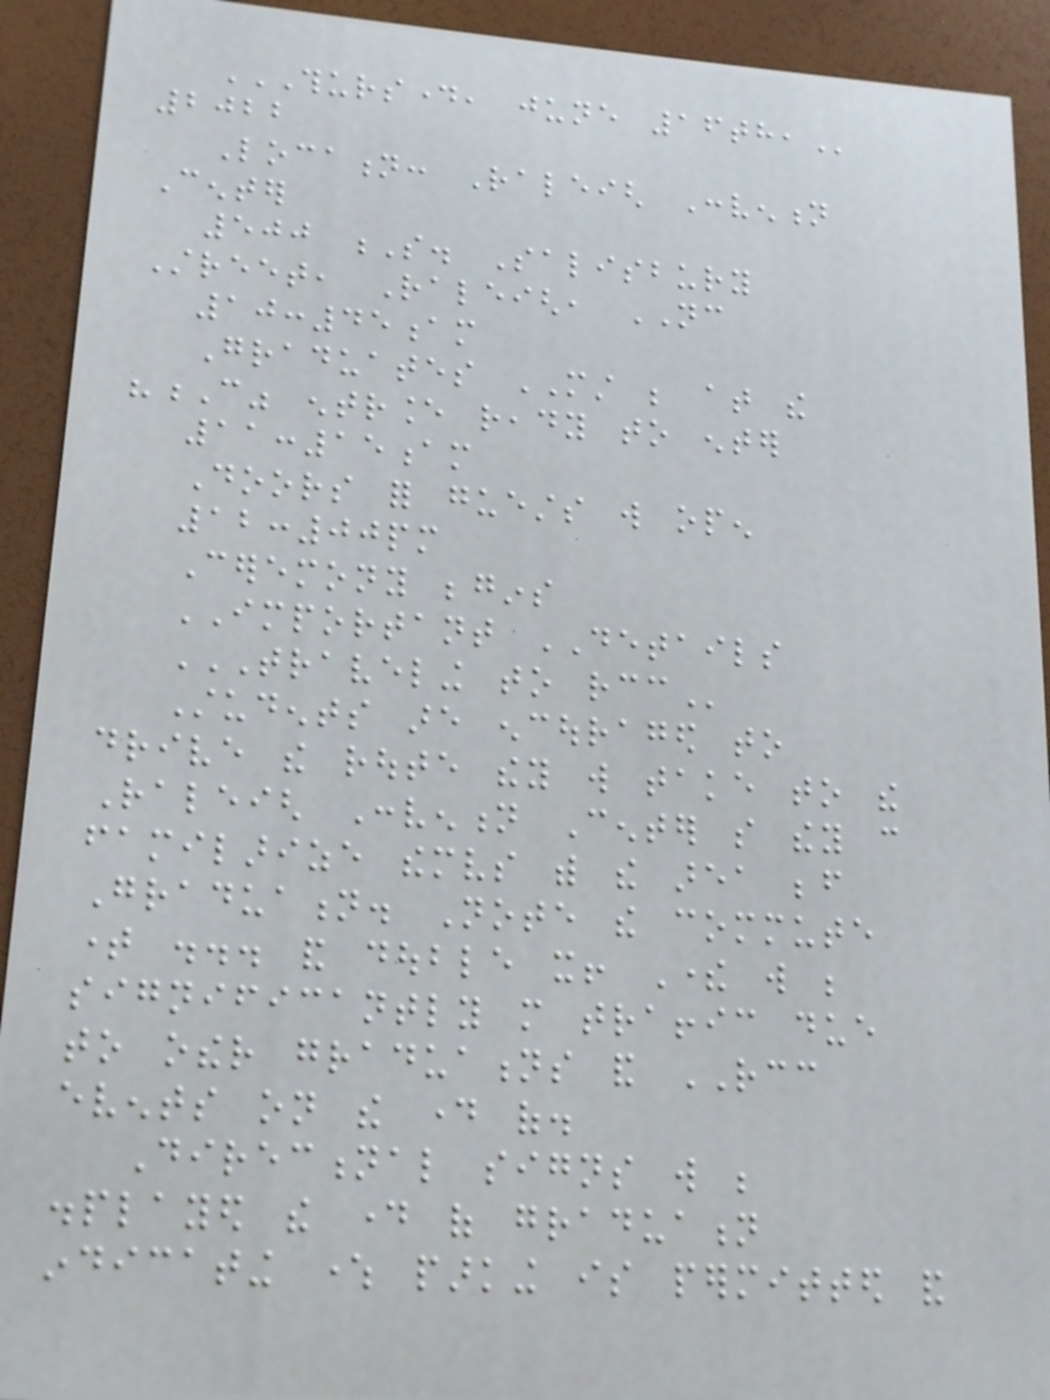THURSDAY, JUNE 16TH,
2022
Location: Raleigh Convention
Center
500 S. Salisbury
Street, Raleigh, NC
10:45am
Graduates MUST be at the
"C" entrance ready to enter
11:15am
Doors for guests will open
12:00pm
Ceremony begins
IMPORTANT DETAILS
TRAVELING TO RCC
Students are encouraged to
drive the route they will take to the
Raleigh Convention Center so they can
familarize themselves with the area before
Graduation. Note the commute
time ... and double it! There will be
significantly more traffic due
to other graduations and RCC
events on the day of.
Directional signs will be
displayed the day of graduation
indicating where parking is permitted and
